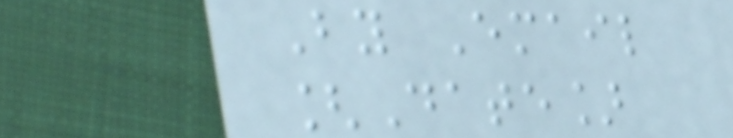By Email
[Date]
